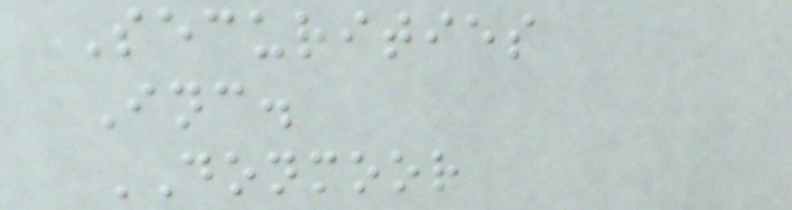Securities
Inc.
DONMOOR
